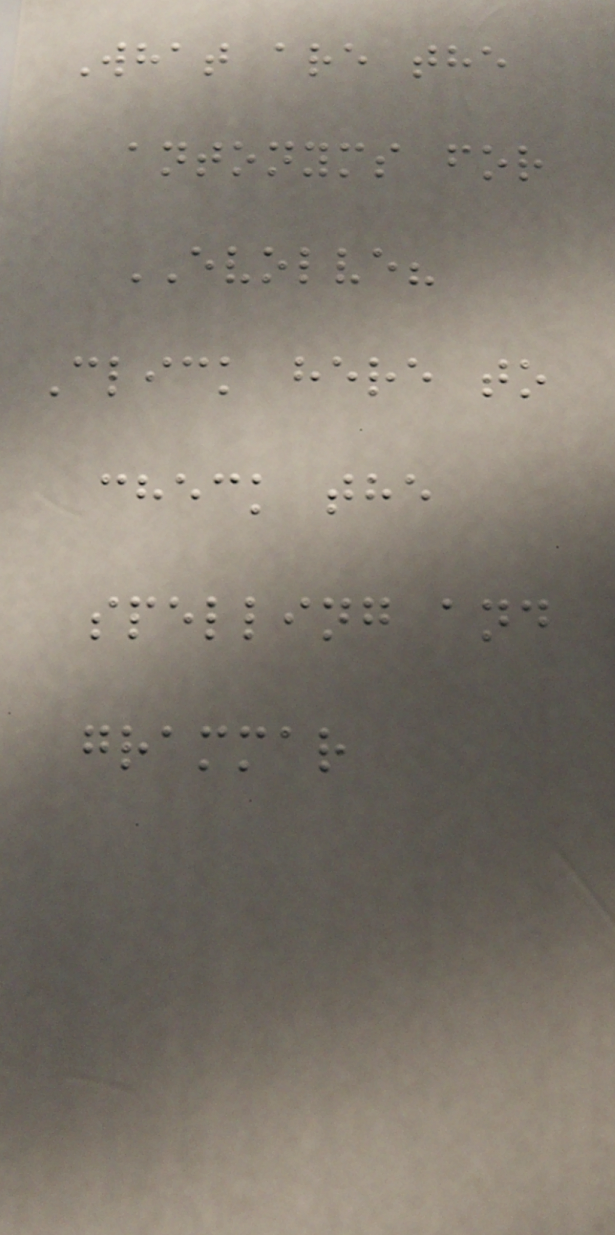What are the
antonyms for
EVOLVE?
Click here to
check the
spelling and
grammar
